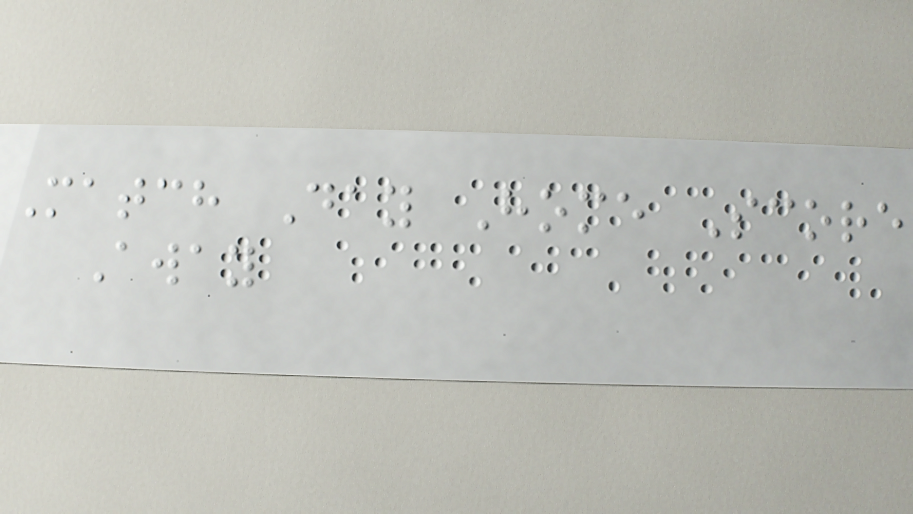Match Day Home Score
Away
